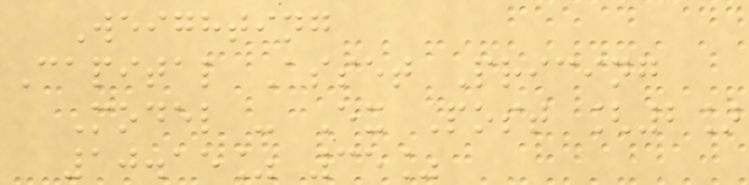Weighting
Capital Asset Pricing
Model - Ex Post [2]
10.15% 35%
